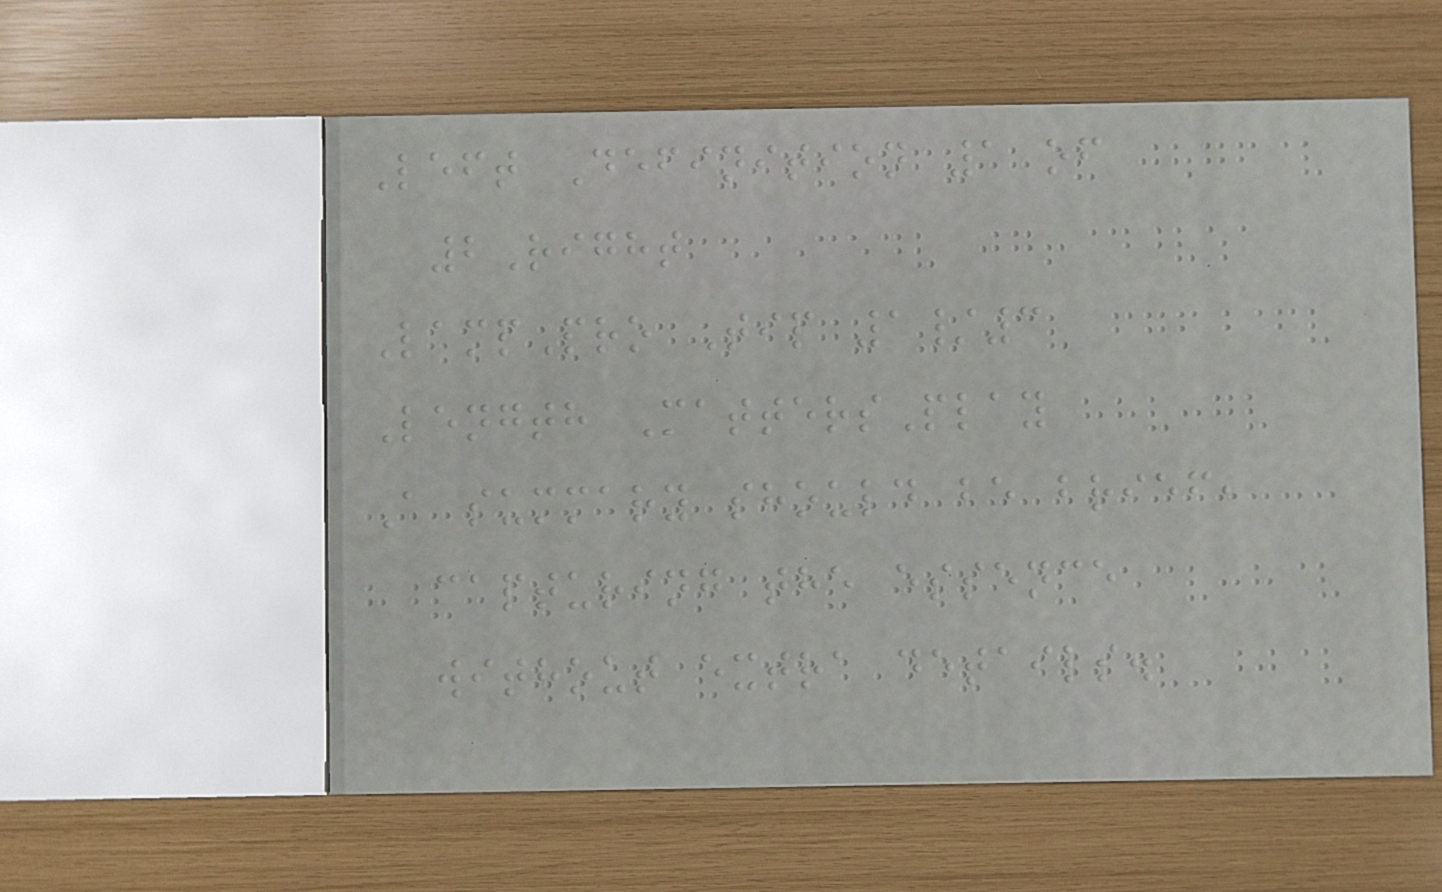Left Definition 1 of
2Right
LampPro Tip 1/3
Length MattersPlay
A summary should be brief,
capturing the essence
without extra details.
